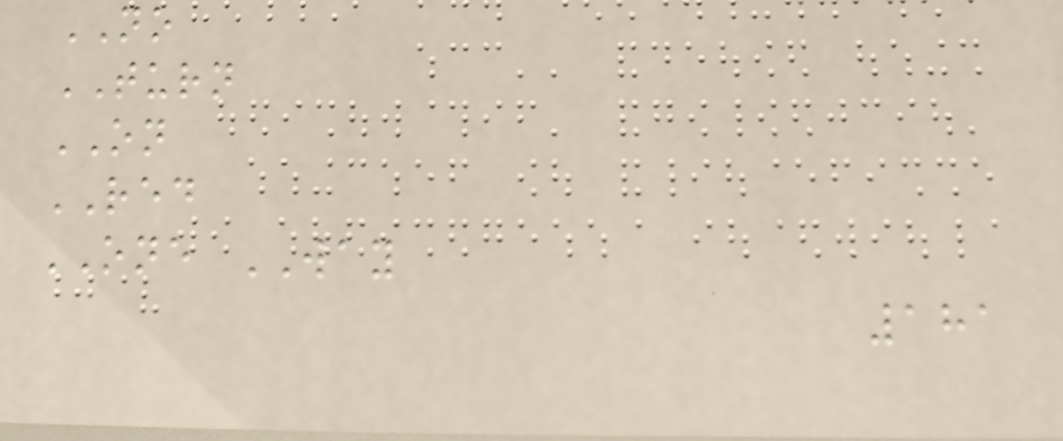NO
TURN
ON
RED
ONE WAY
181
